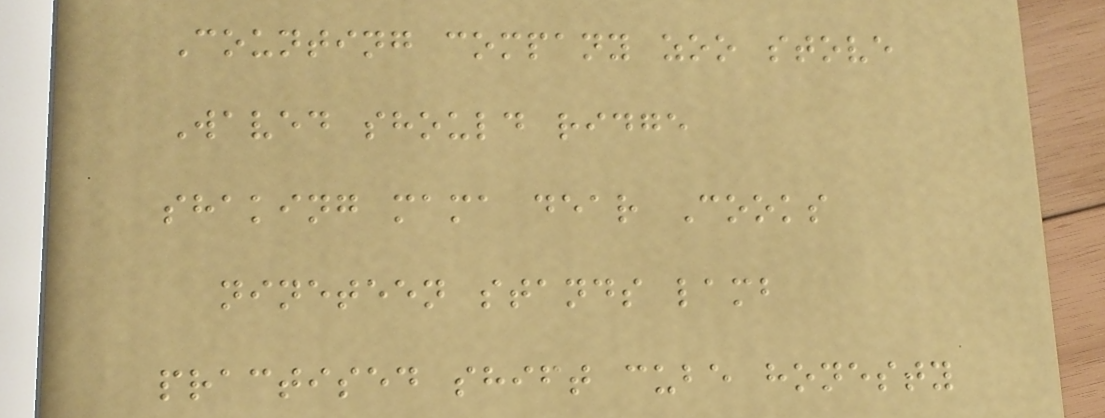Counting company zoo stove
Waved should ridge
shaking mama dear Cooks
nineteen stands lamb
practised shift cube honesty
